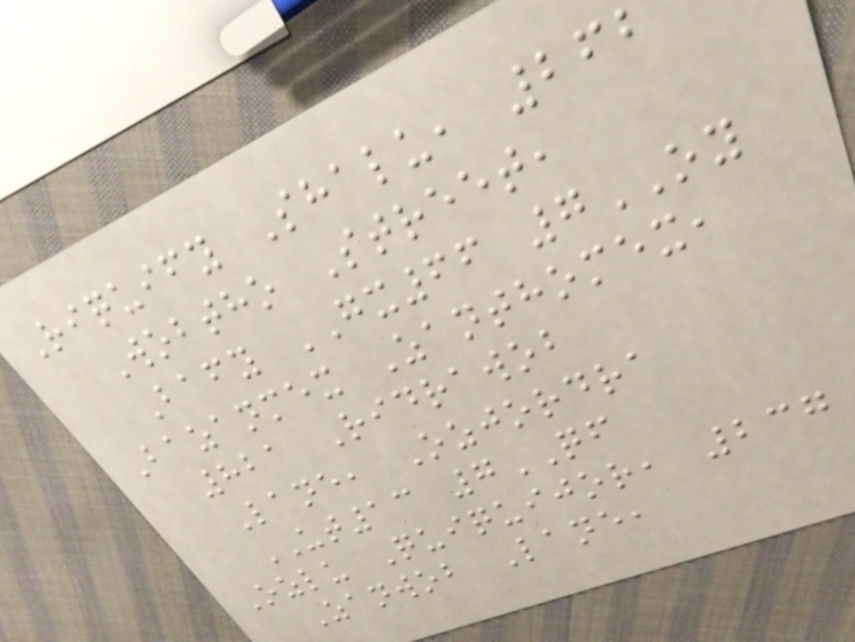Riquify Shalu, 262
Wobtho Street,
Bafy GX66 7OY
Bazanmex Zanthomex,
821 Ridrawob
Lane, Ozjordra
UT13 7QF
Ozlu Quiquijor, 237
Zanwob Lane,
